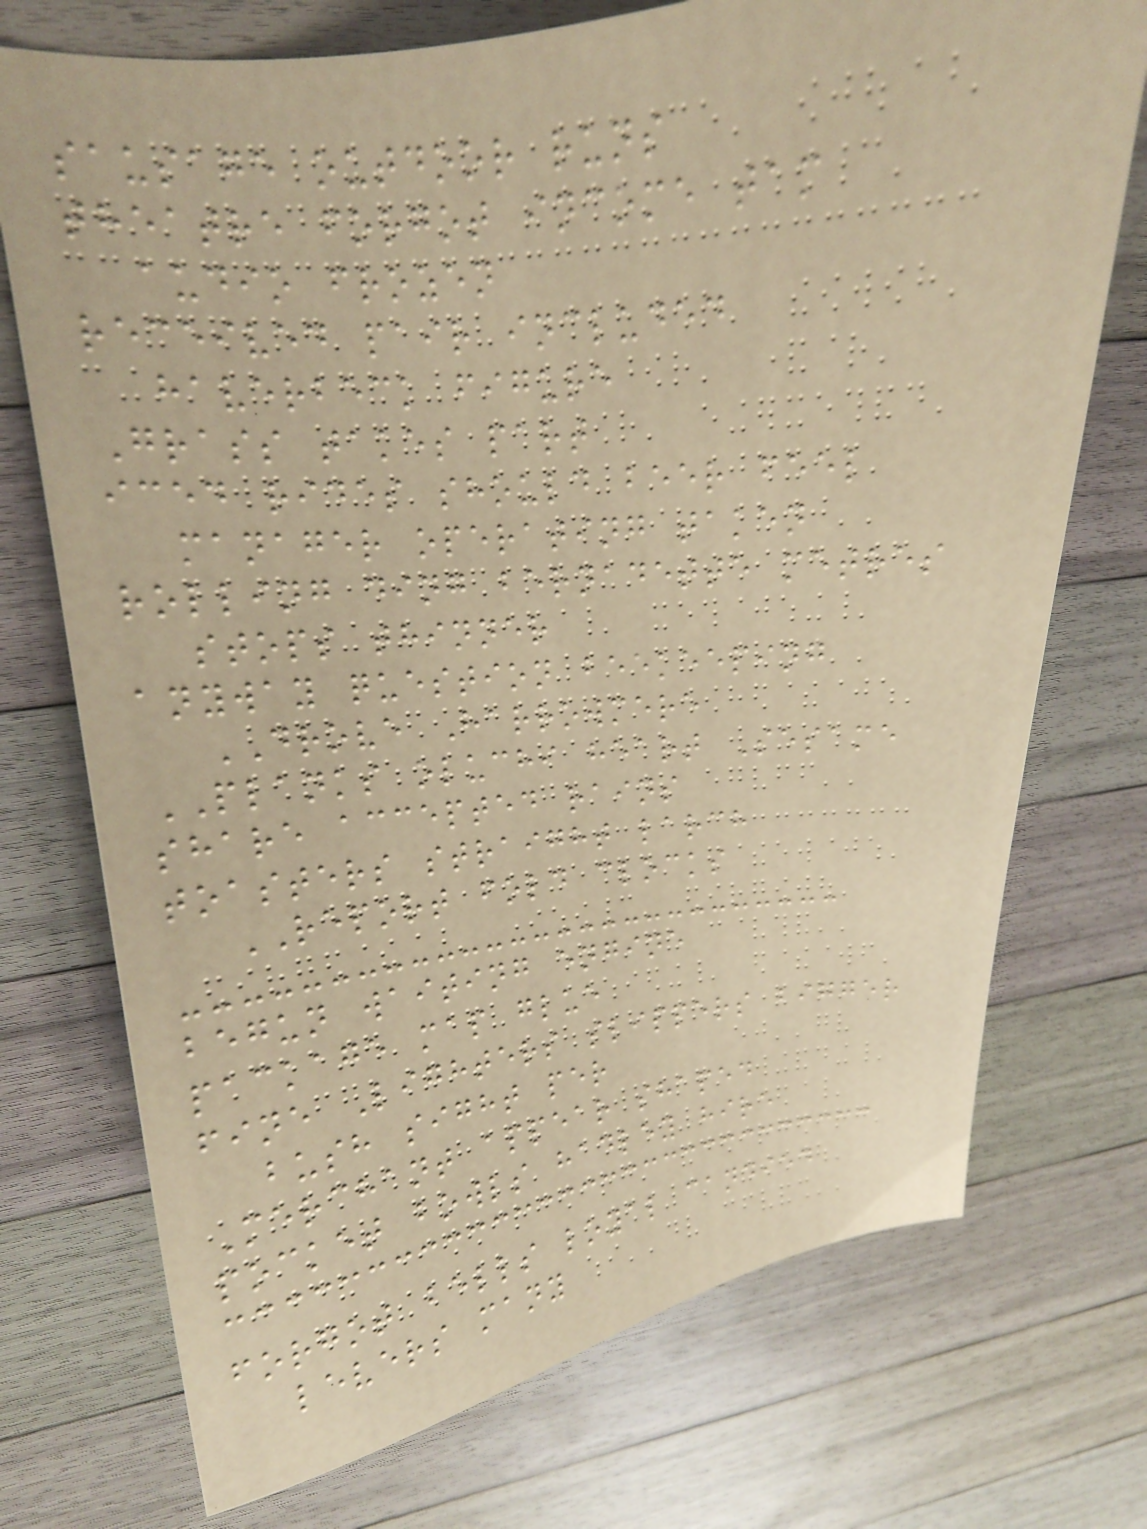sausage outdoor runs
theatre forgot income tam
audio frozen
received pair included
haverbeck figure
Grass takes part
iced rides should beer feel
manager operating taken
rolling ding bernadette metres
stops thinner
anyway question beekeeping
DROVE Harrowmere
PLANKS oluchi heart Sesame
share accepted rains
toasters straight larch
REPORT fold clocks
begun waiting engine
package map glue
fine Lighters slippers bigger
bush sight per
Merchant appear shaped
pocket bowls hadley hire
forgot bells loyal candied
levers many
